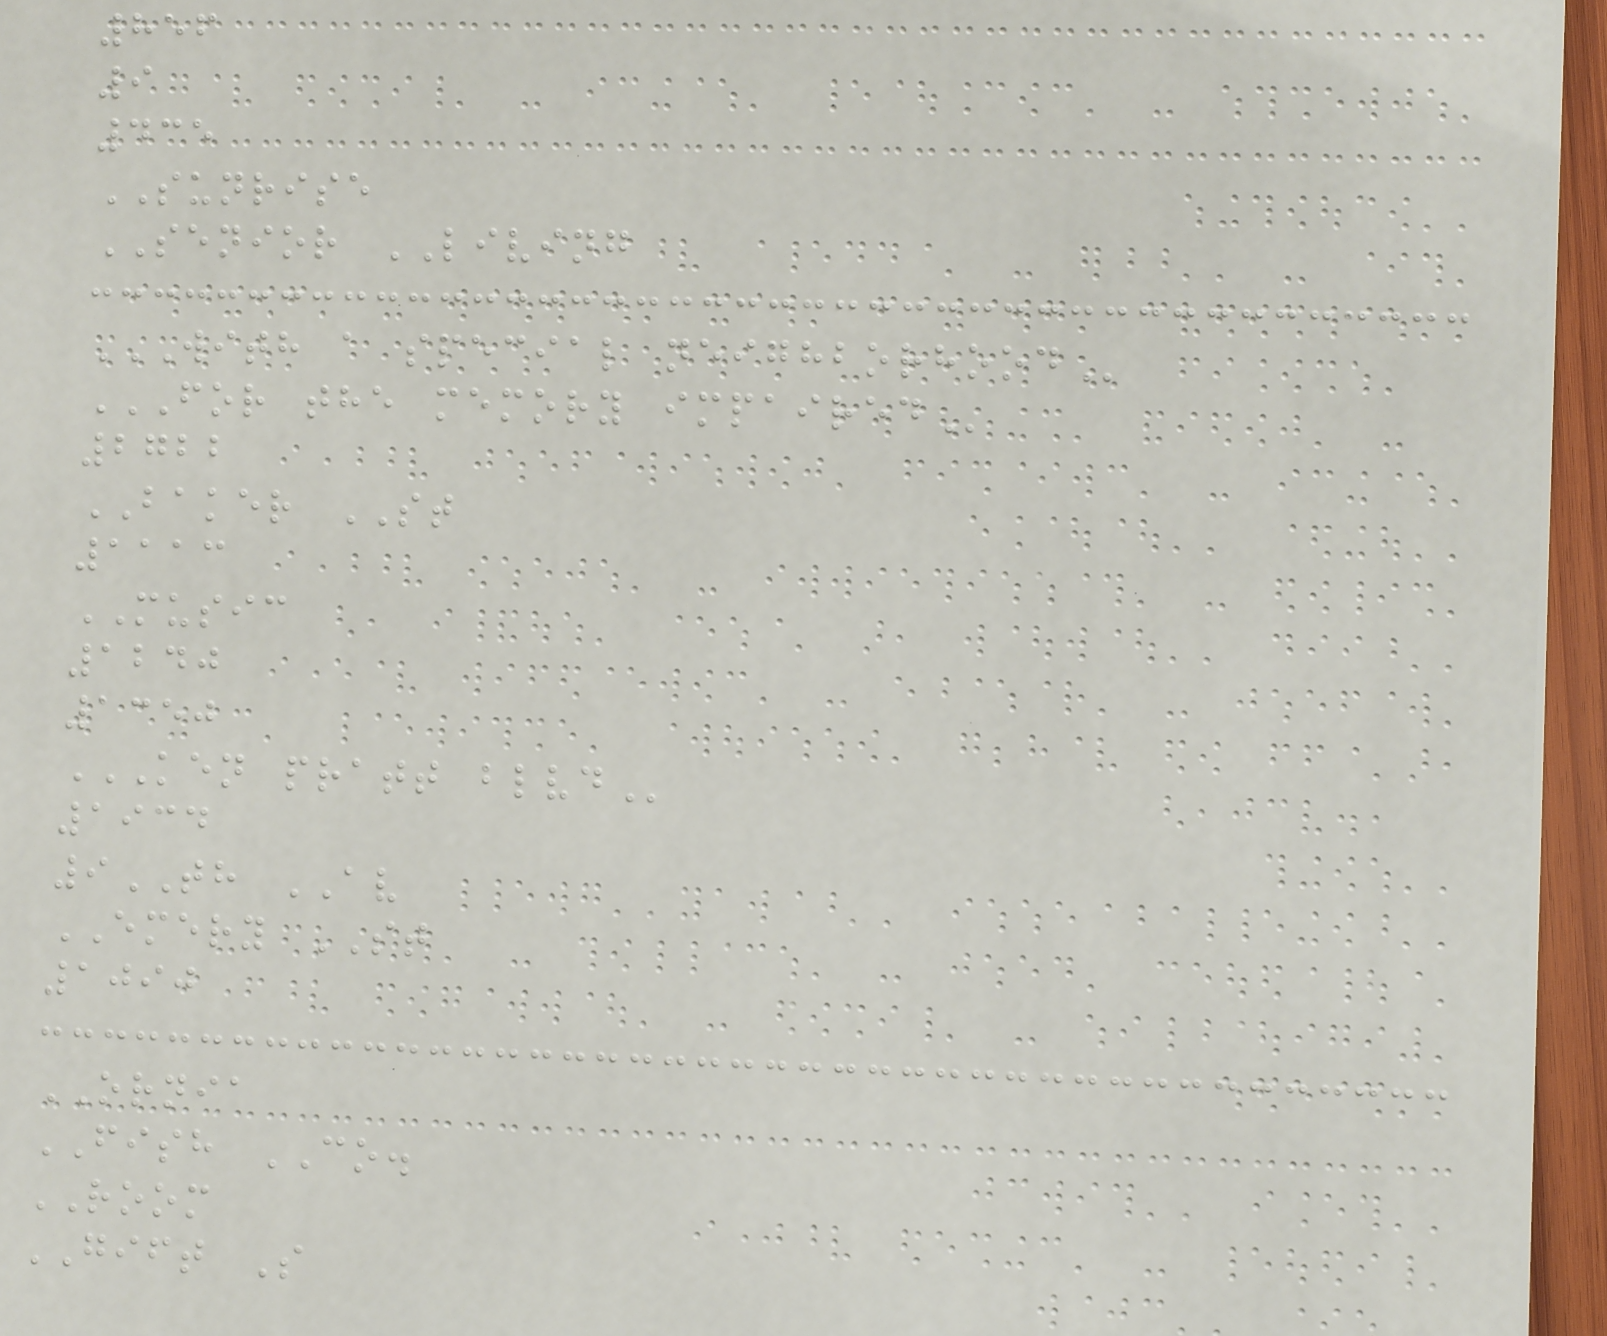856
9
435
SUNRISE
SENIOR LIVING
WITH A SPECIAL NEIGHBORHOOD
FOR THE MEMORY IMPAIRED
2722
BAKER ST
1113
MUSIC
1240
1350
KEN PRATT BLVD
1934
9TH AV
EMERY ST
1090
ORNIA
FISH CO.
ROOM
GIFT S
